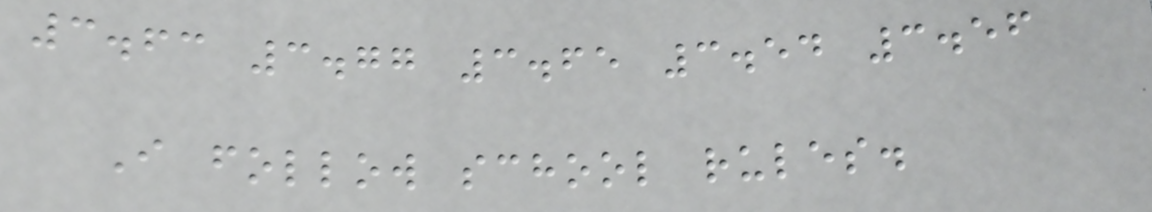3.63 3.77 3.65 3.54 3.56
I follow school rules.
